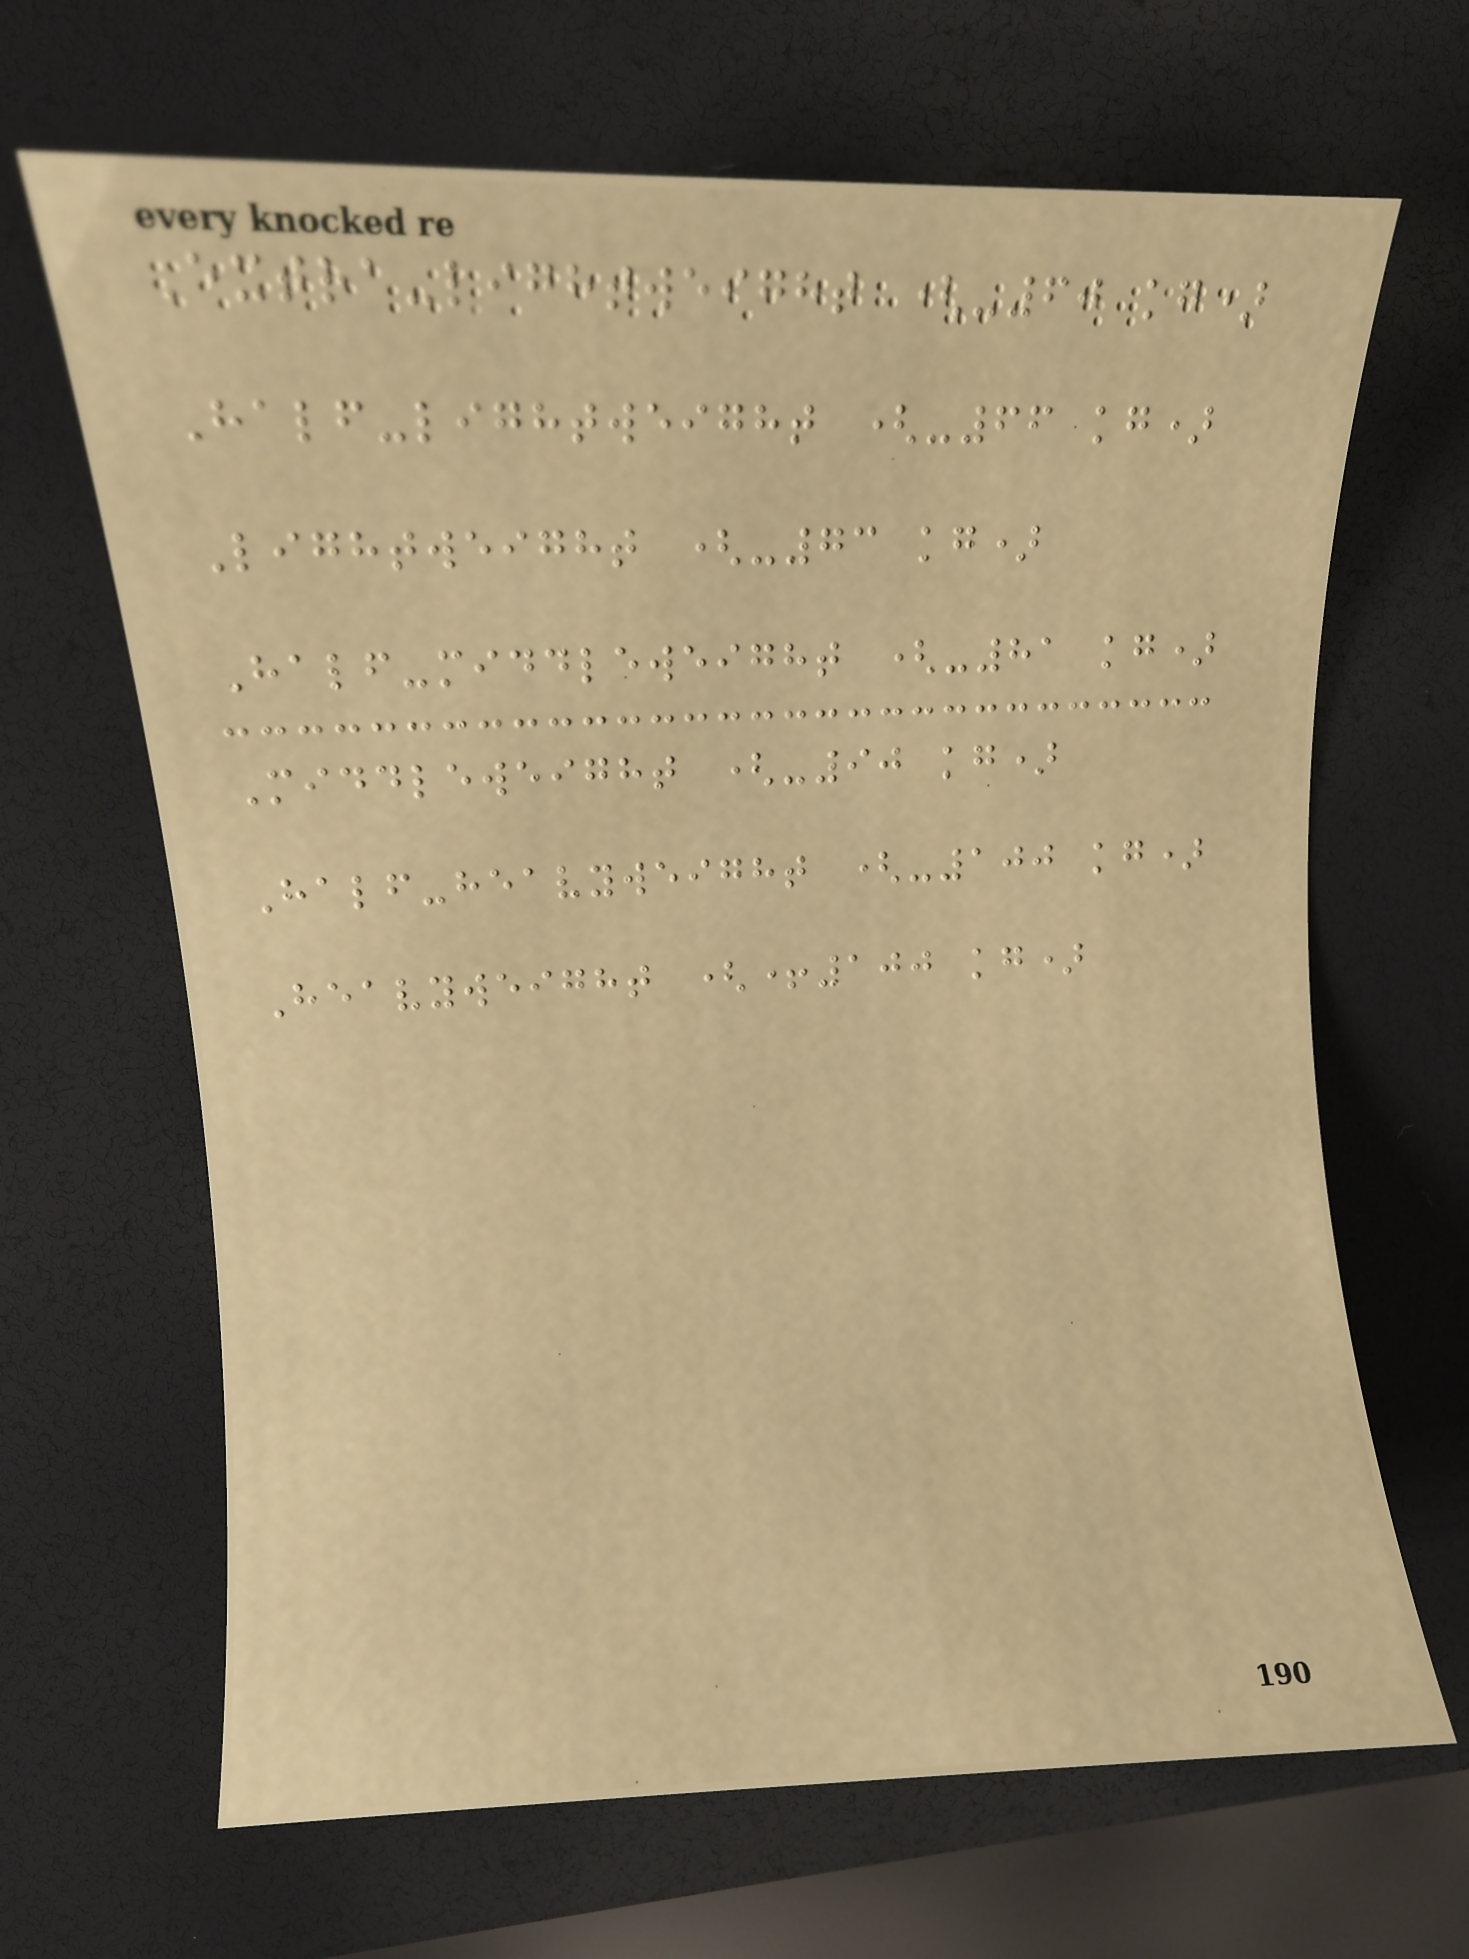Extra-lightweight (-60 kg)
Half-lightweight (-66 kg)
Lightweight (-73 kg)
Half-middleweight (-81 kg)
Middleweight (-90 kg)
Half-heavyweight (-100 kg)
Heavyweight (+100 kg)
